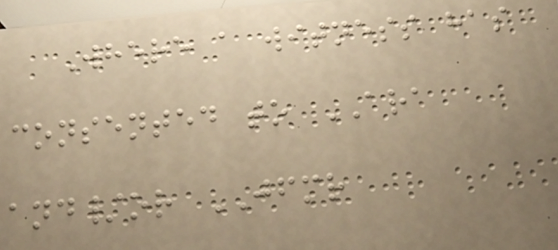Where a witness has
consented to ARA
and/or JFMR
